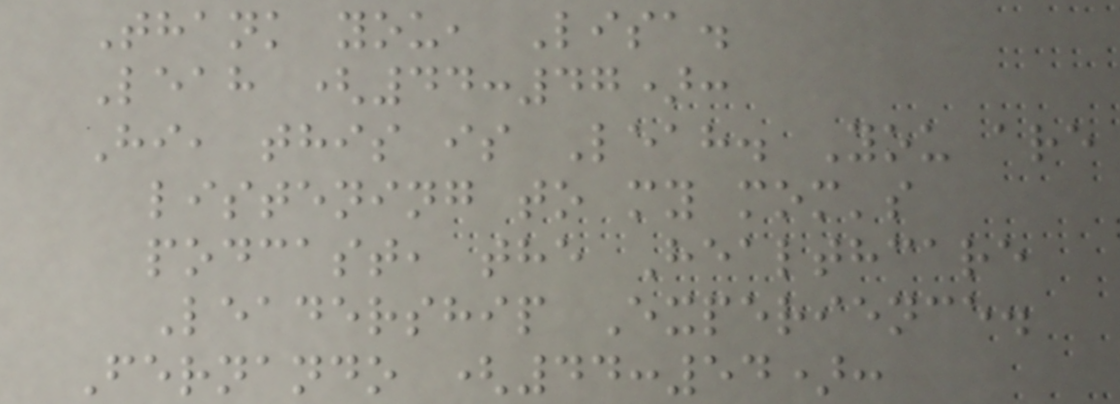Thank you, Lisa.
Leah (44:47):
Hi, this is Leah. You are
listening to my mom's
podcast, the Healthcare
Leadership Experience.
Fernando (44:54):
